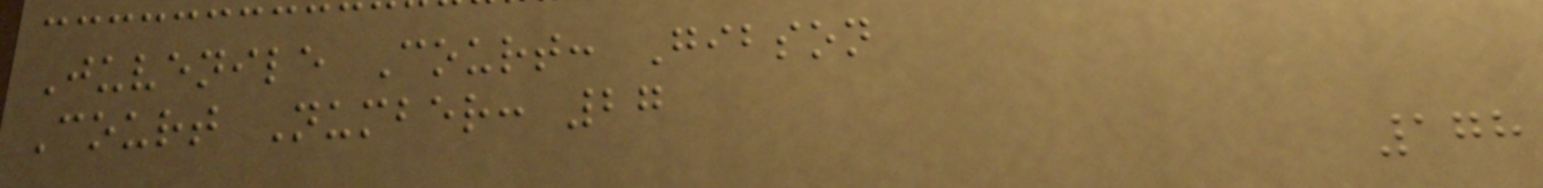Juvenile Court: Gibson
Court Number: 27
178
